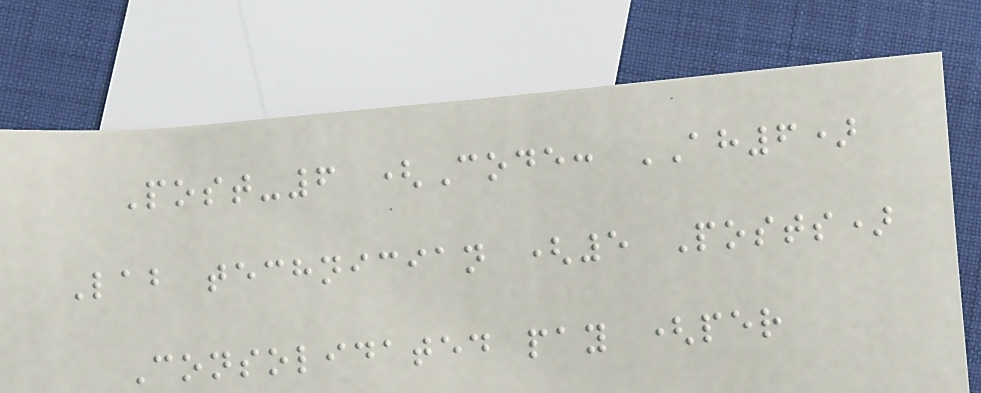Post-6 (Code: AH6)
Lab technician (5 Posts)
Consolidated pay (per
